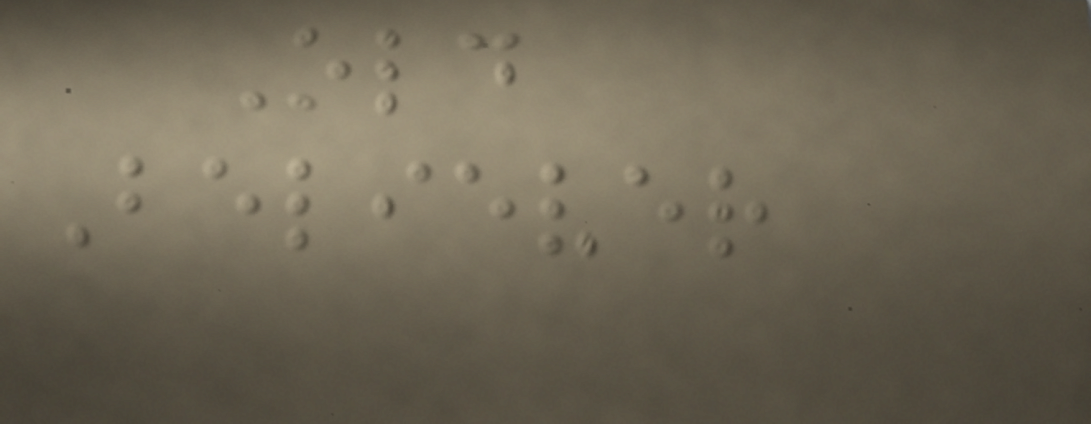Old
Believer
